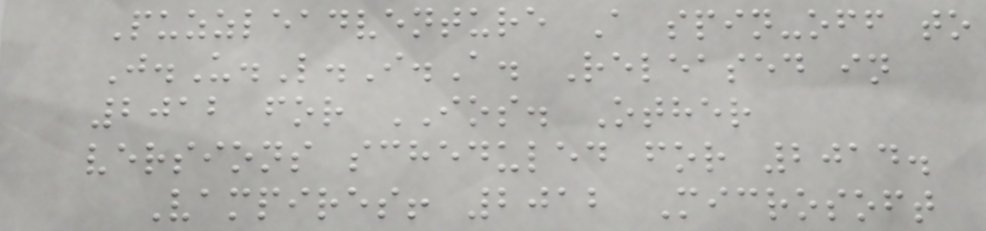Puzzleadventure A spin-off to
J.U.L.I.A. Released in
2012 for IOS. Other
versions scheduled for 2014.
Vampires! 2012 Microsoft
